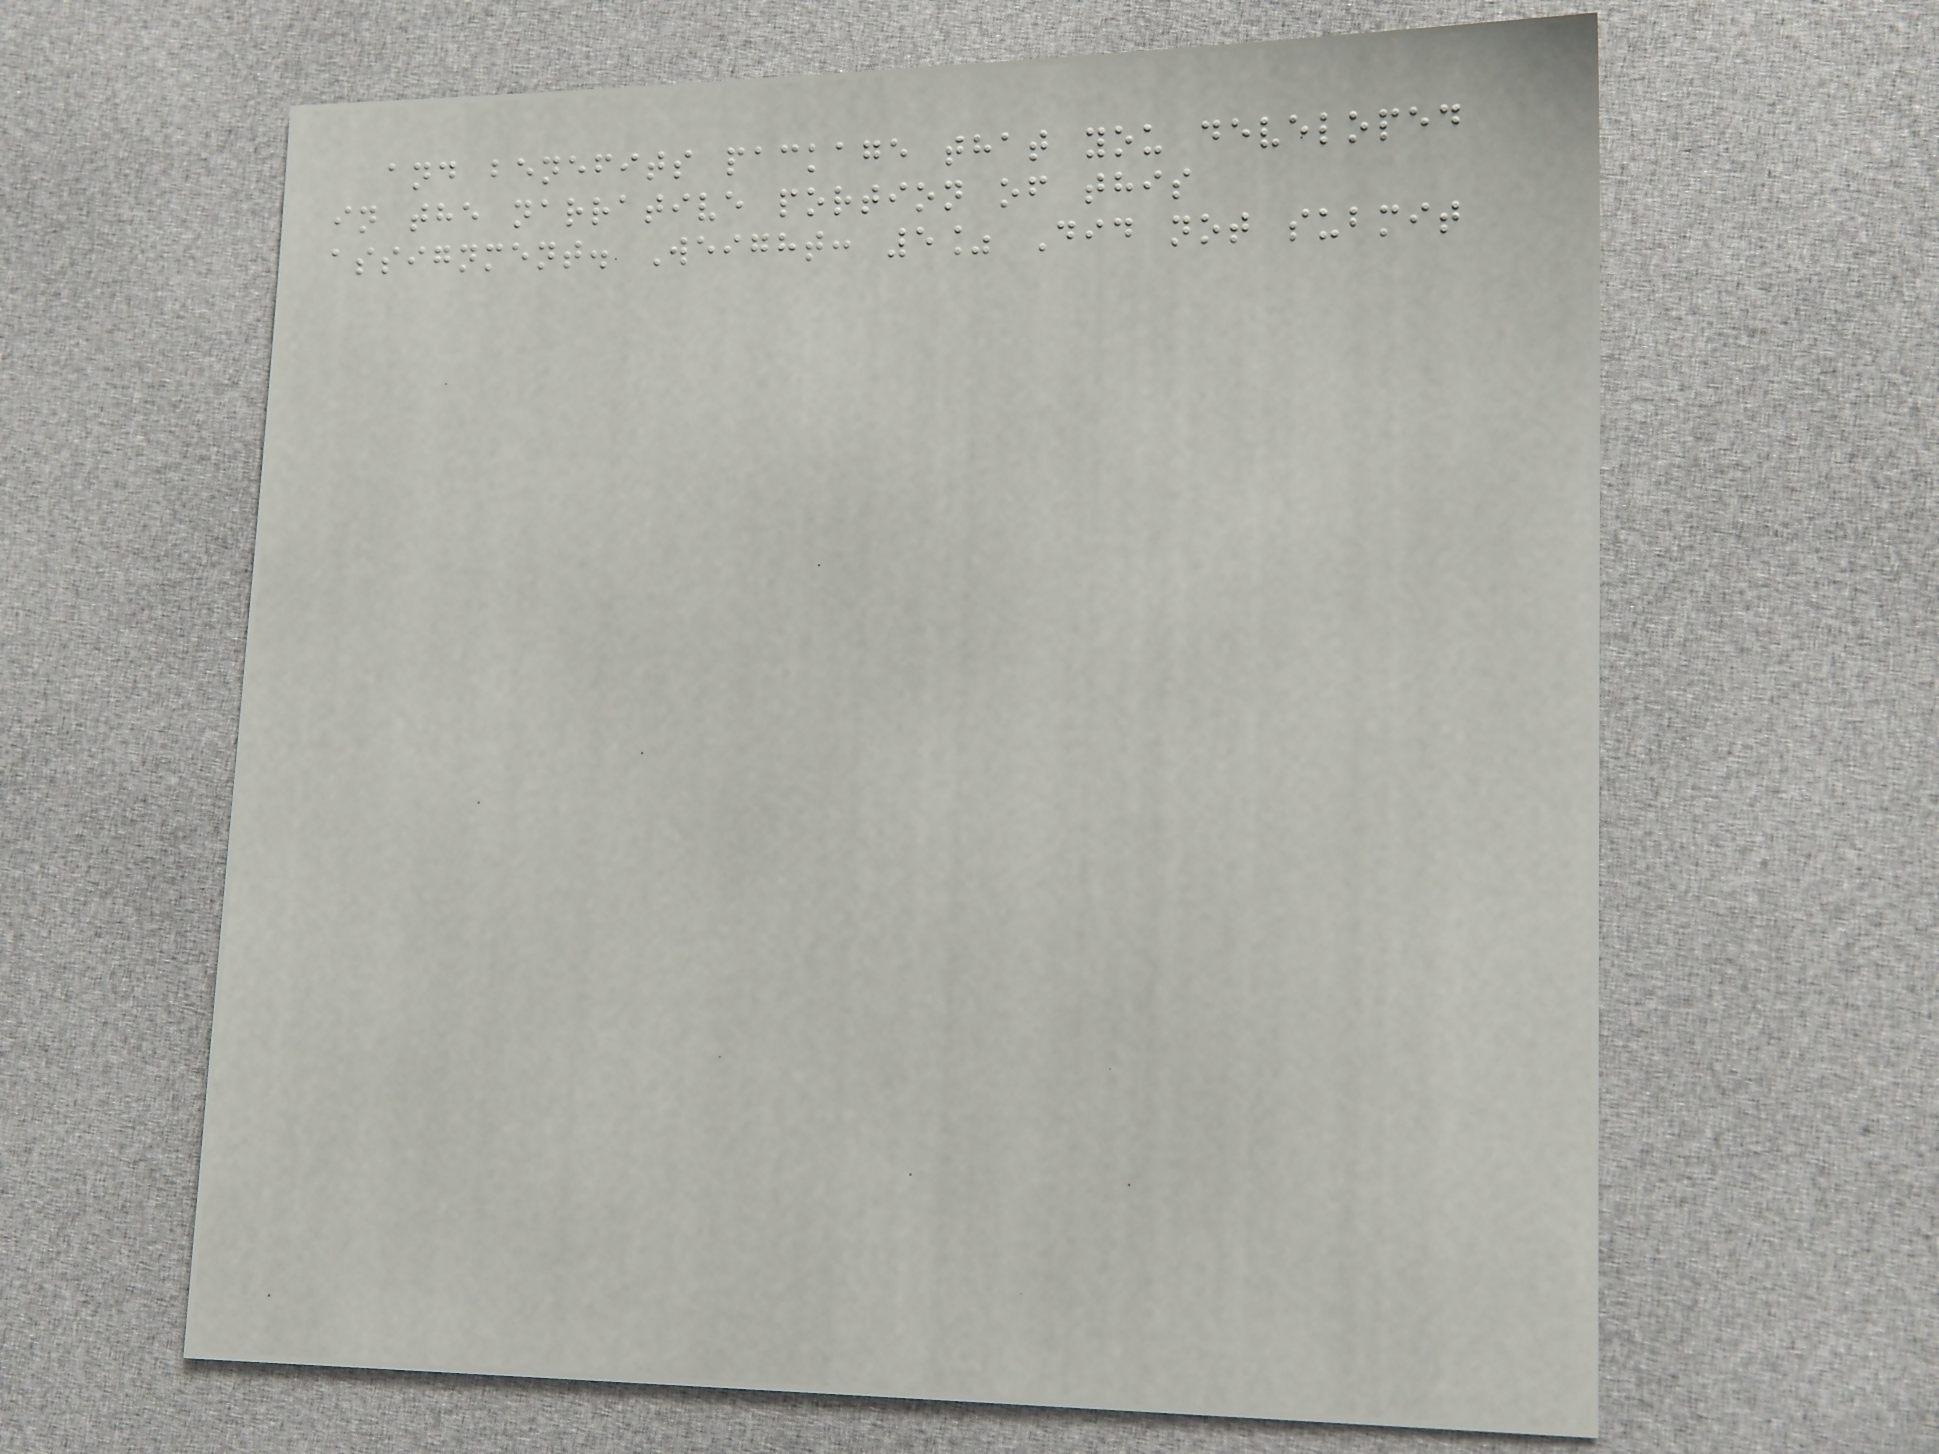and benefits package that you developed
in the narrative portion of this
assignment. Weight: 5% Did not submit
